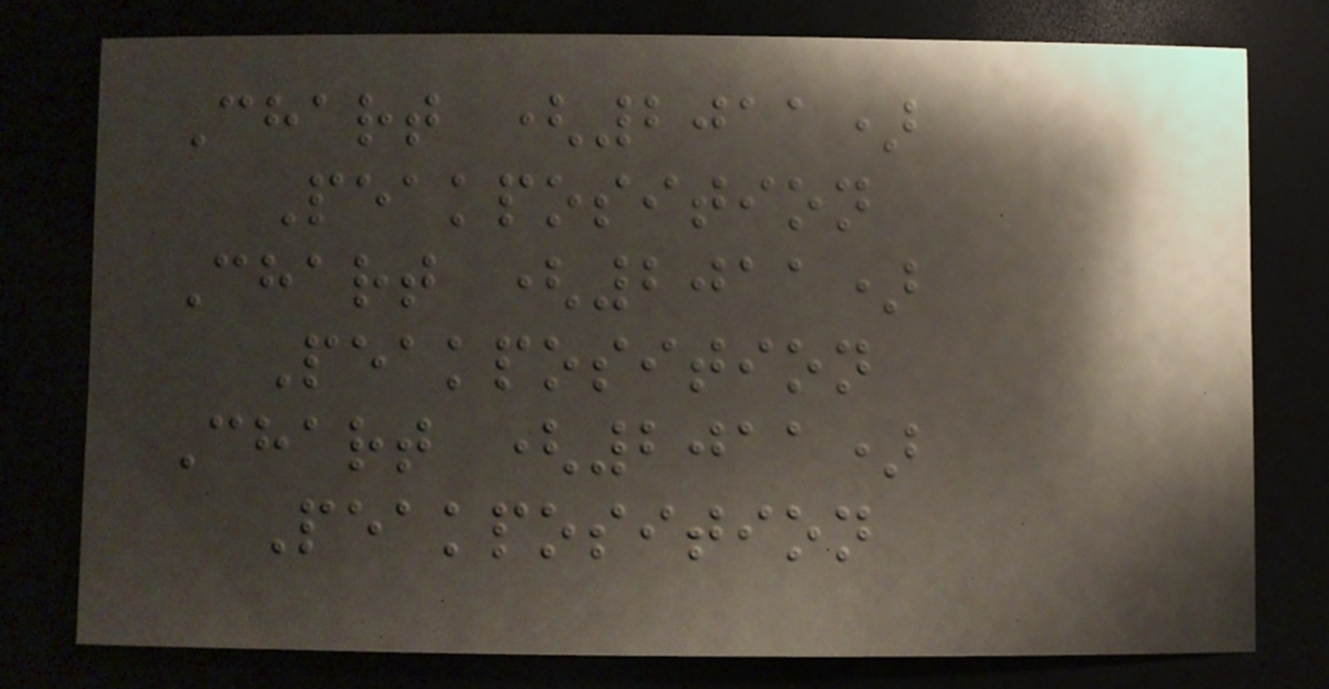Chart (2011)
Peakposition
Chart (2011)
Peakposition
Chart (2011)
Peakposition
